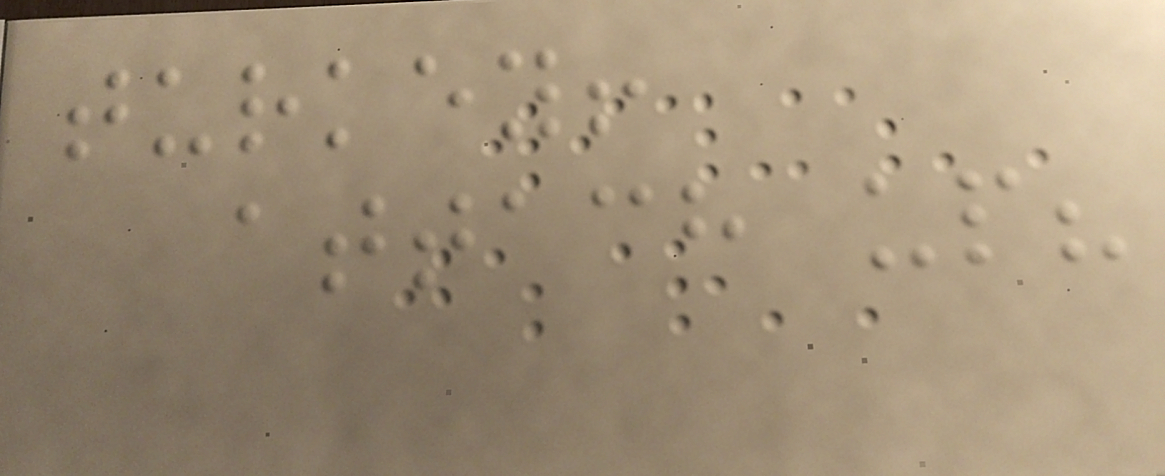turkey!
attach up?
